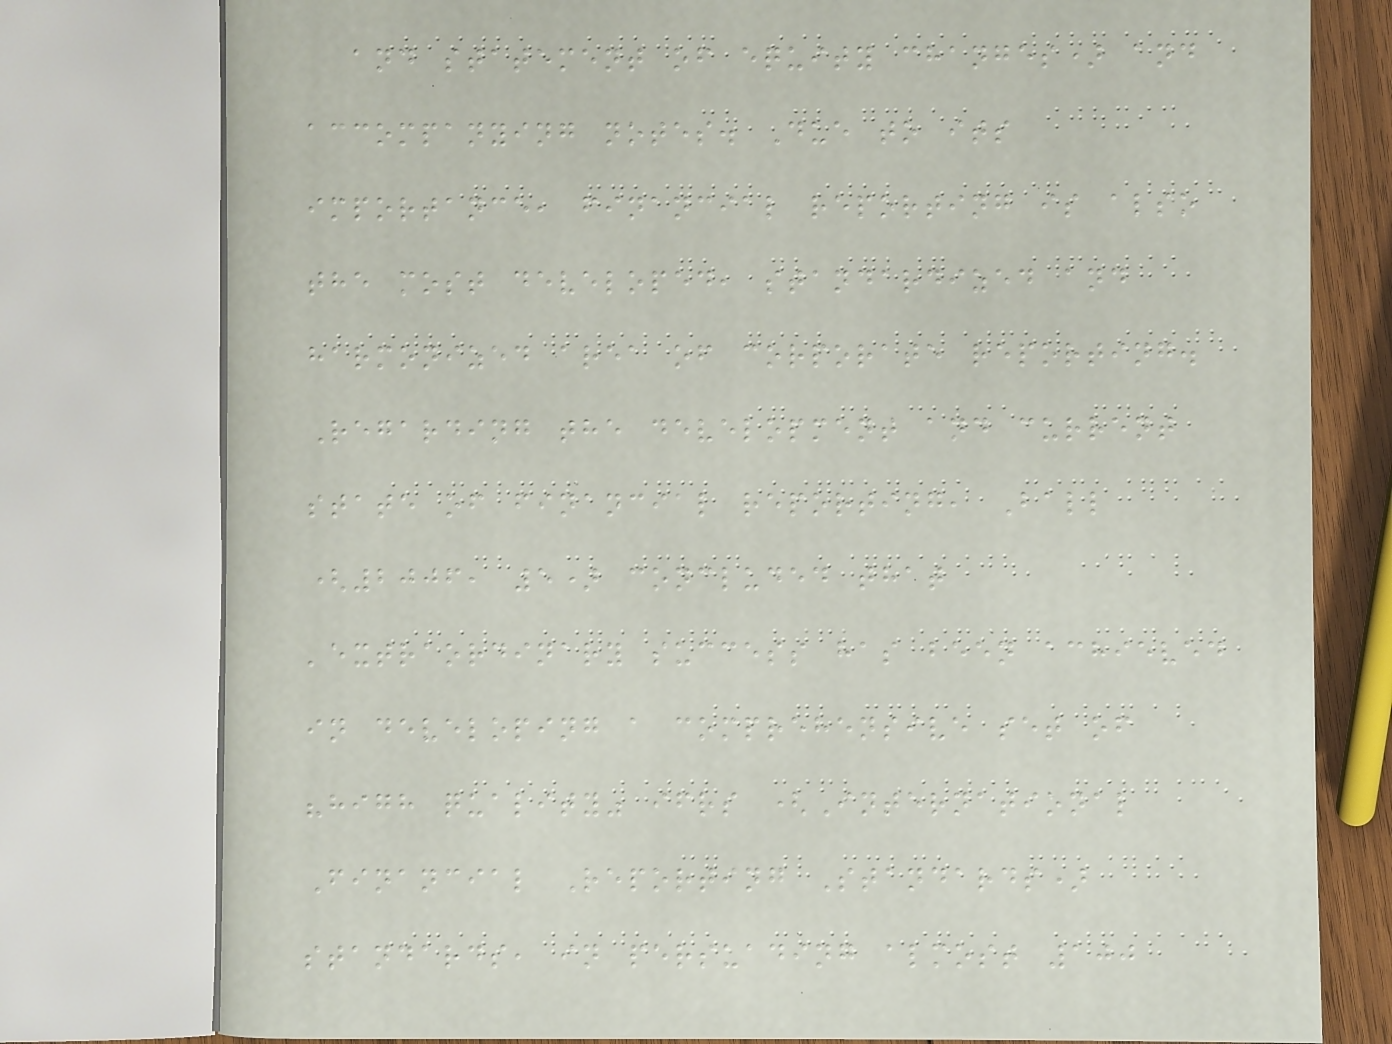and statement of equity changes) and
accompanying notes. Due to its
importance, financial reporting is also
the most developed, standardized and
harmonized area of corporate reporting.
Regarding the development and current
state of financial reporting, Ball
(2006, 5) concluded that
'extraordinary success has been achieved
in developing a comprehensive set of
"high quality" ifrs (International
Financial Reporting Standards)
standards, in persuading almost 100
